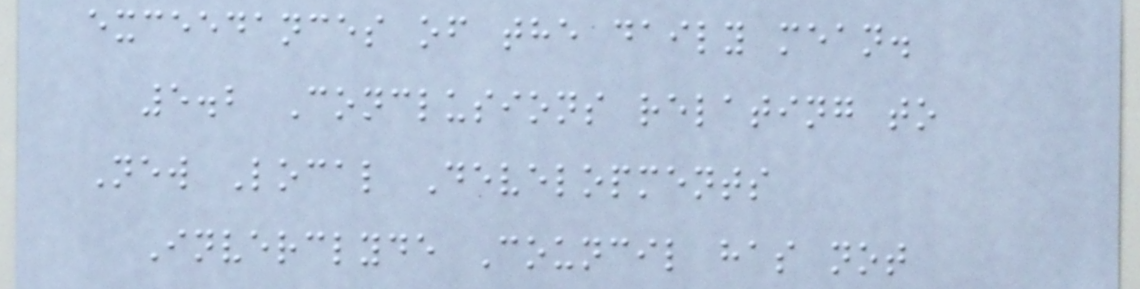exceedances of the daily mean.
5.2 Conclusions relating to
New Local Developments
Inverclyde Council has not
